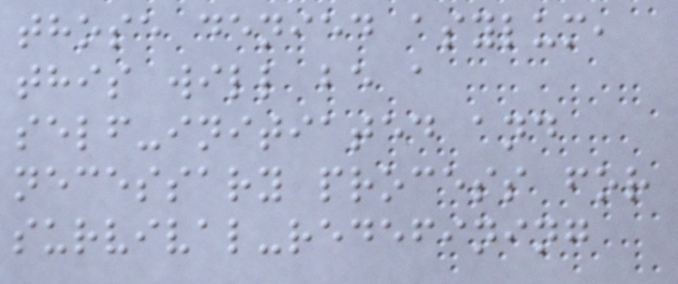those denied asylum,
this will be a
self-initiated and
necessary process for
survival-redefining
